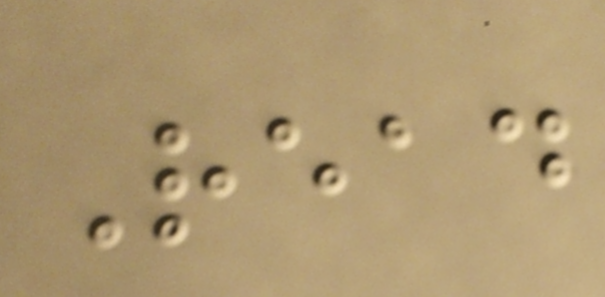Read
